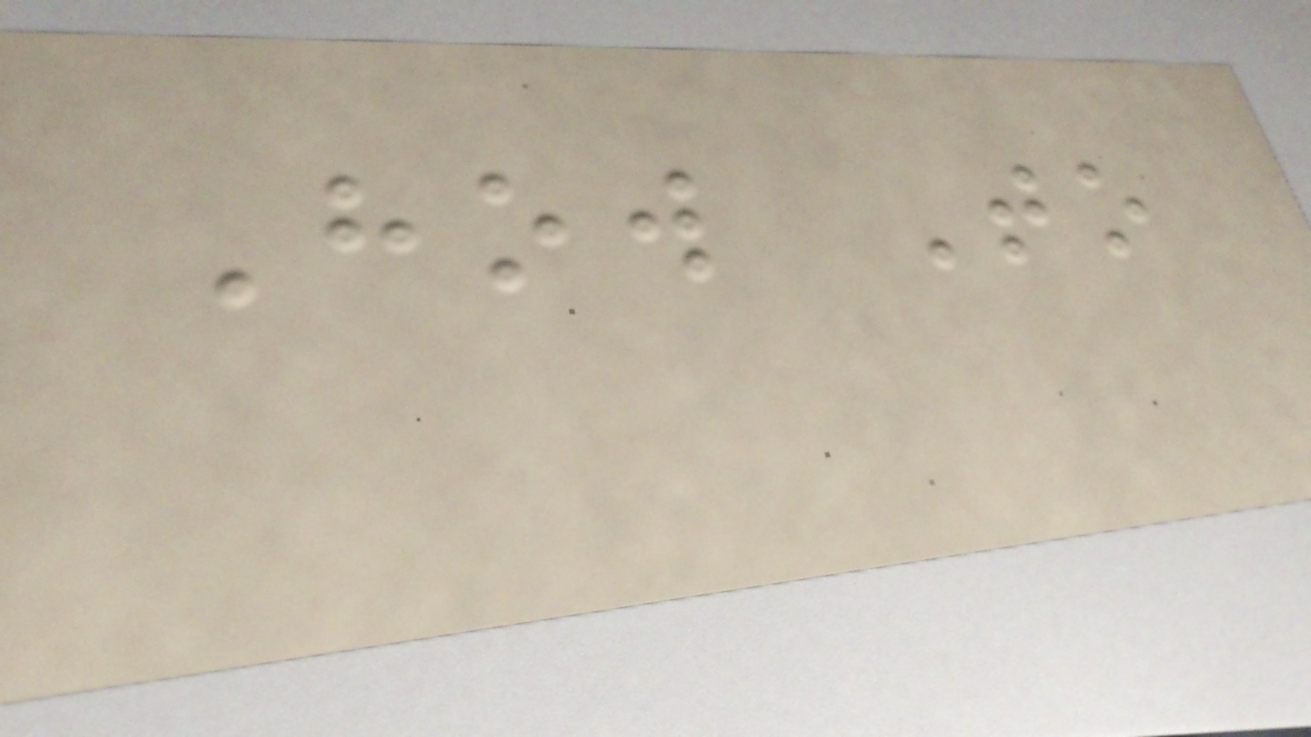How To
